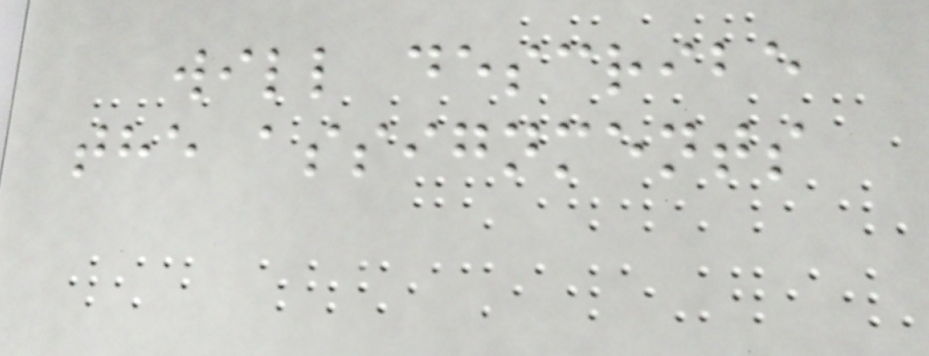will describe
the assignments
